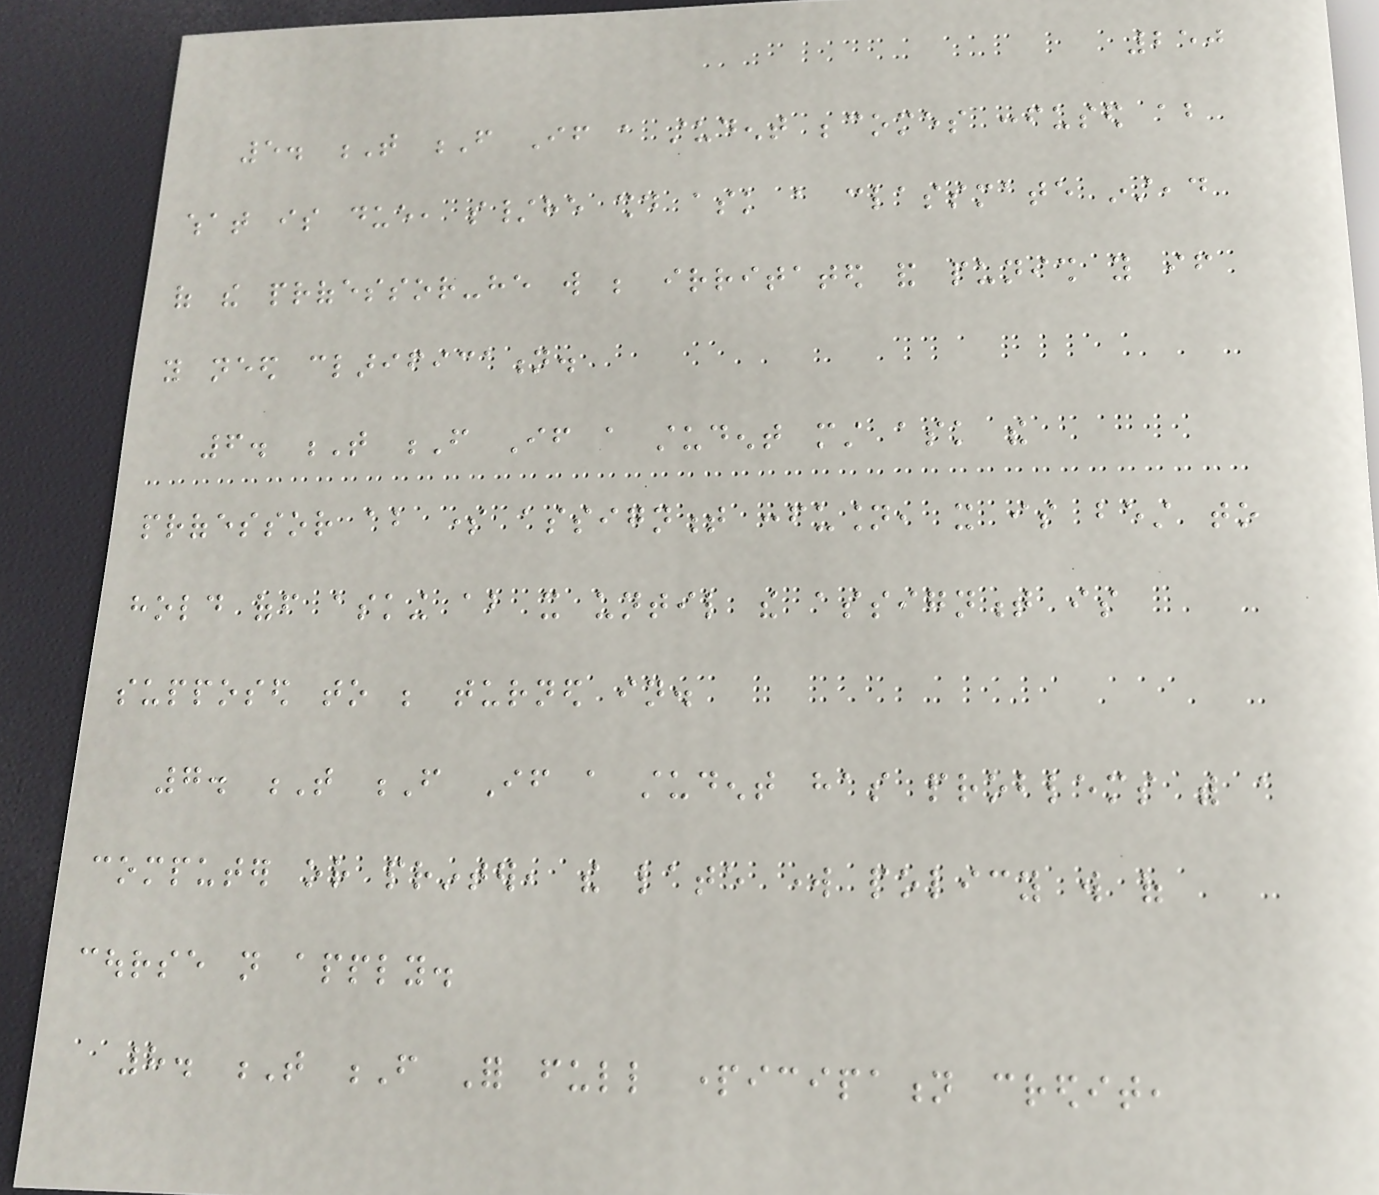250
5. T F If a student becomes confused about
what is due, s/he should ask a classmate instead
of the professor-he will be irritated and punish you if
you need clarification.
6. T F If a student must ask the
professor about some assignment confusion, it is best to
hold off asking about it until the assignment is
supposed to be turned in.
7. T F If a student has problems with a
computer or printer, the late work policy will of
course not apply.
8. T F For full participation credit,
